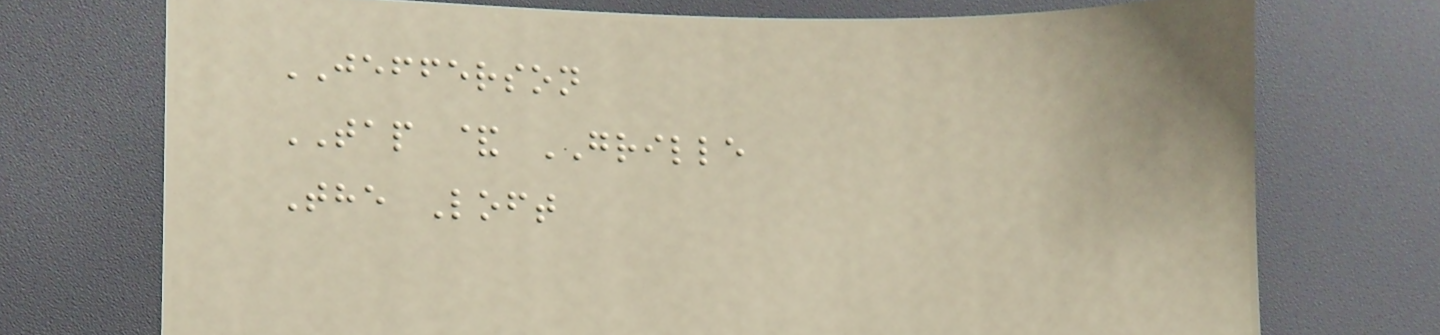JEFFERSON
TAP & GRILLE
The Loft
